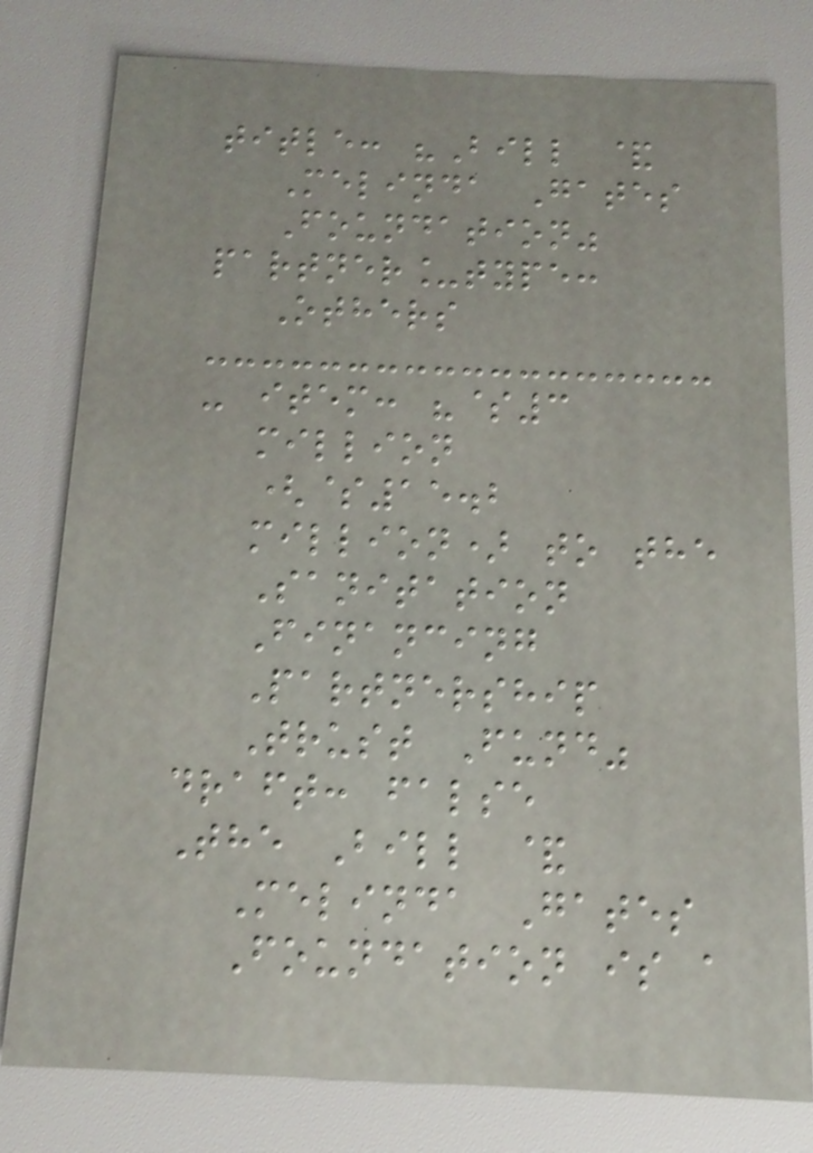title: "Bill &
Melinda Gates
Foundation"
partner_type:
Others
- item: "$3
million
($15.2
million) to the
Sanitation
Financing
Partnership
Trust Fund"
draft: false
The Bill &
Melinda Gates
Foundation is a
